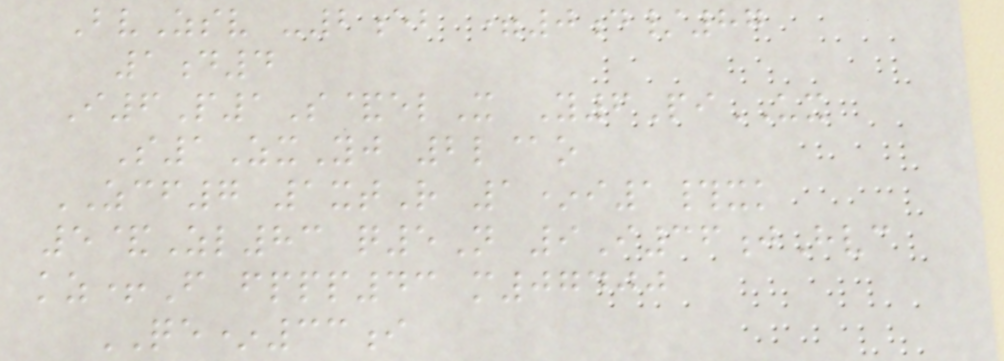BvZsv -2eb =0d/87
1d4
I6P1S&elX Y6PiUX
S1ZxYj 2l@o
ZCF7 1xtR 1*i1#xk
5&Zl83 q5N 9I36jHvc
kz+F fppp43 m07400
QE*33i
